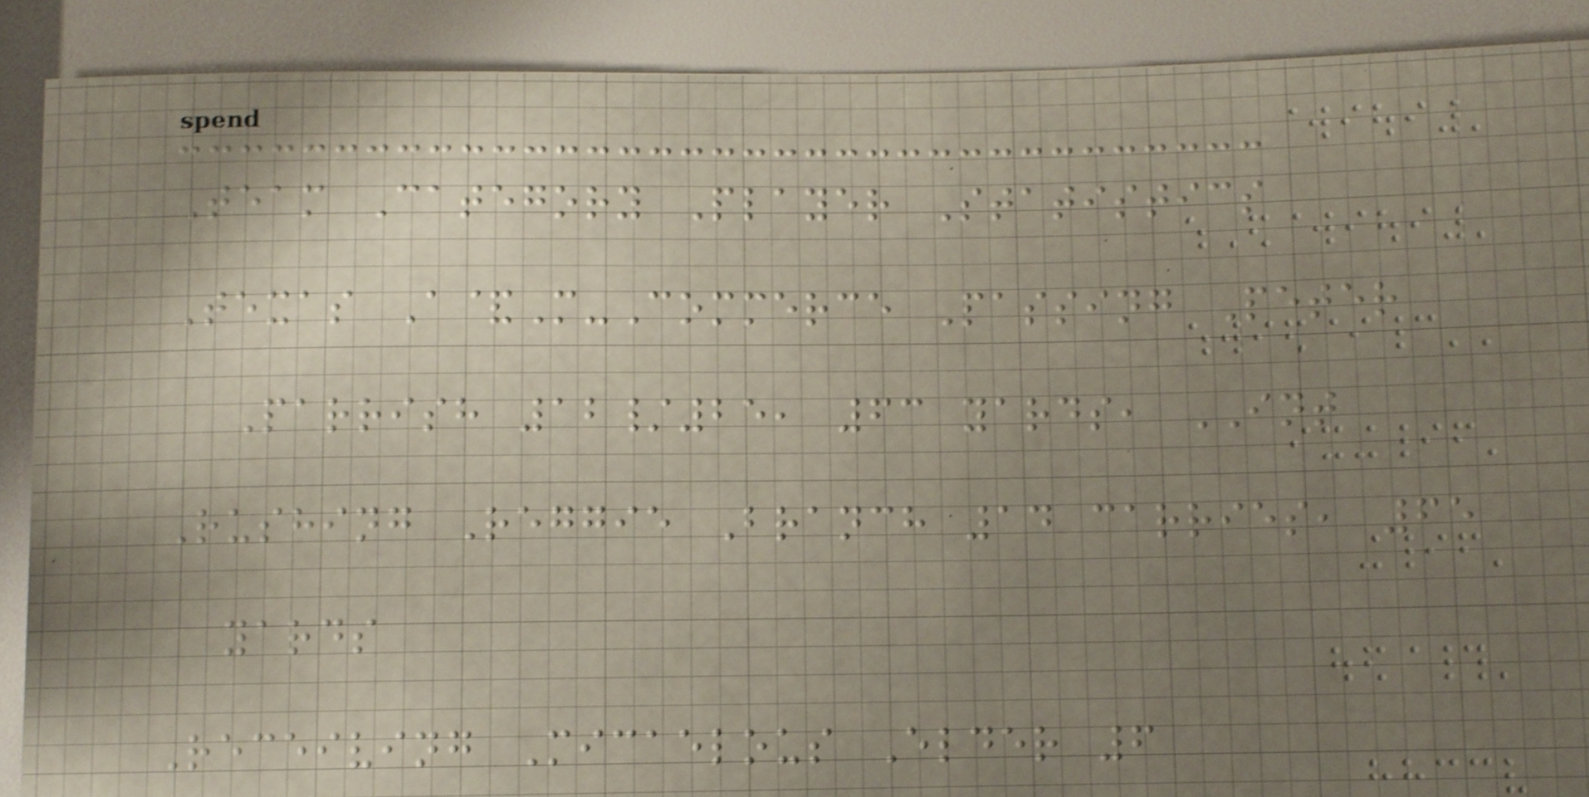Team Category Player Statistics
Texas A&M-Commerce Passing Peter
Parrish 12/25, 63 yards, INT
Rushing Reggie Branch 14 carries, 65
yards
Receiving Micaelous Elder 6
